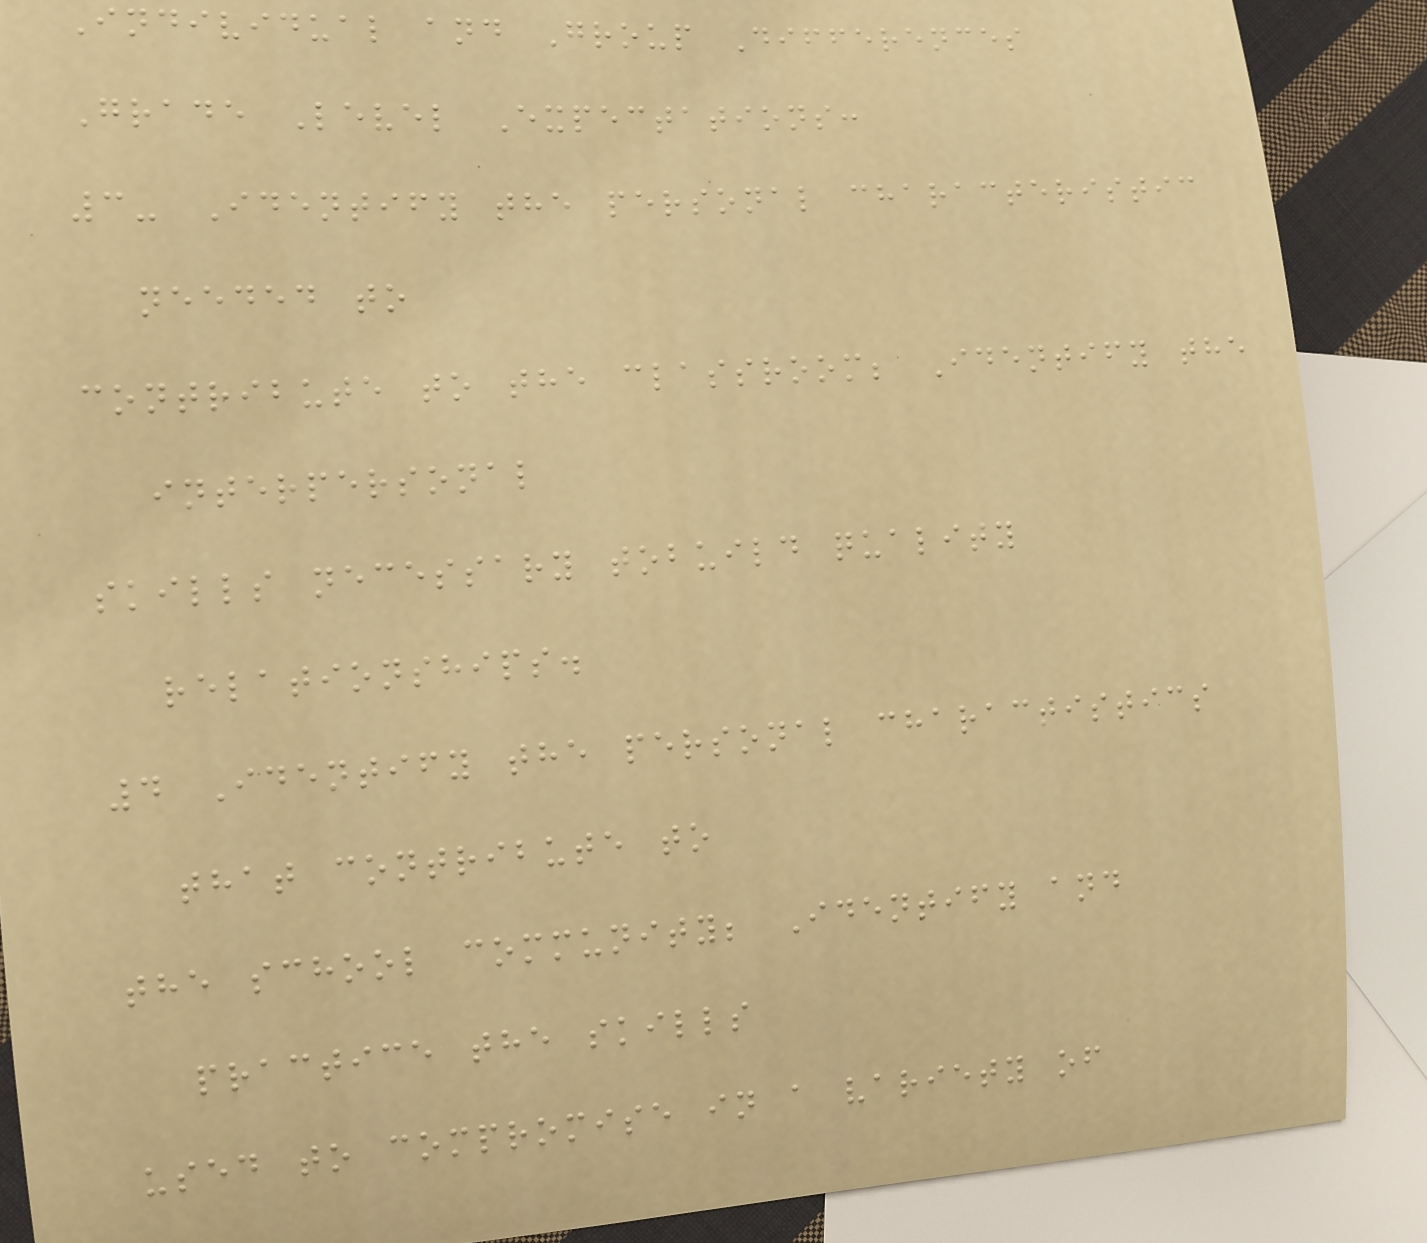Individual and Group Differences
Grade Level Expectations:
3- Identify the personal characteristic
needed to
contribute to the classroom; Identify the
interpersonal
skills necessary tobuild quality
relationships.
4 Identify the personal charactistics
that contribute to
the school community; Identify and
practice the skills
used to compromise in a variety of
